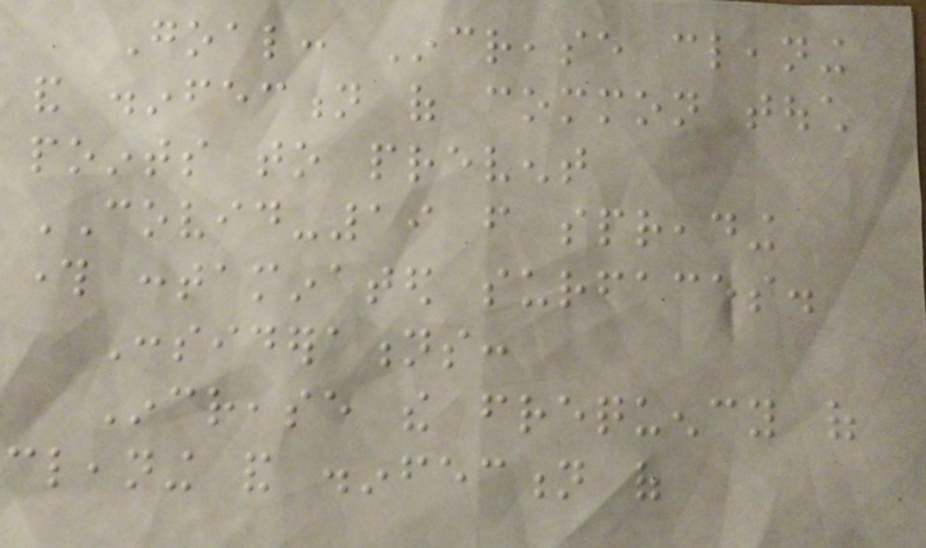Goal: Increase cleaning
and disinfection of common touch
points to prevent
COVID-19 from spreading
through contaminated surfaces.
Considerations:
Increase the frequency of
cleaning and disinfection of
